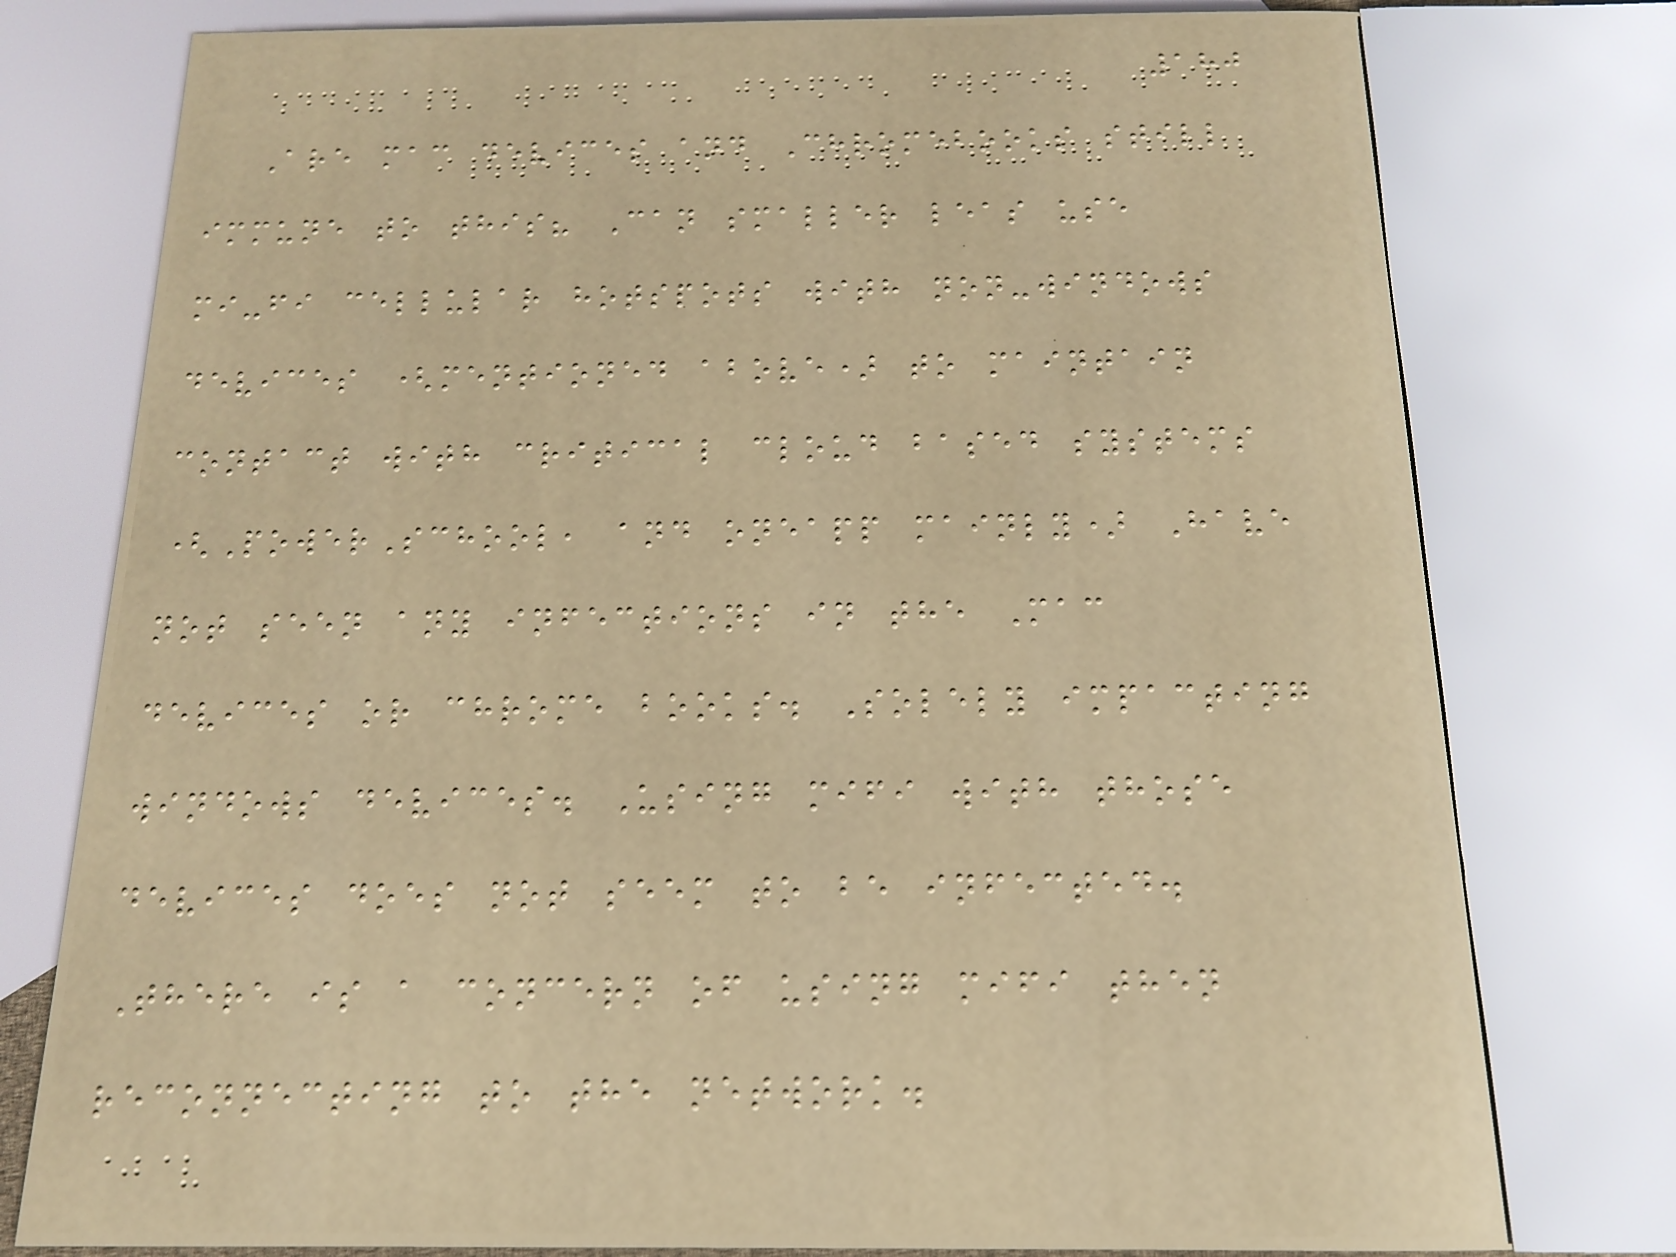180
Are mac devices and Chromebooks still
immune to this? Can smaller leas use
mi-fi cellular hotspots with non-windows
devices (mentioned above) to maintain
contact with critical cloud based systems
(PowerSchool, and oneapp mainly) Have
not seen any infections in the Mac
devices or chrome books. Solely impacting
windows devices. Using mifi with those
devices does not seem to be infected.
There is a concern of using mifi then
reconnecting to the network.
